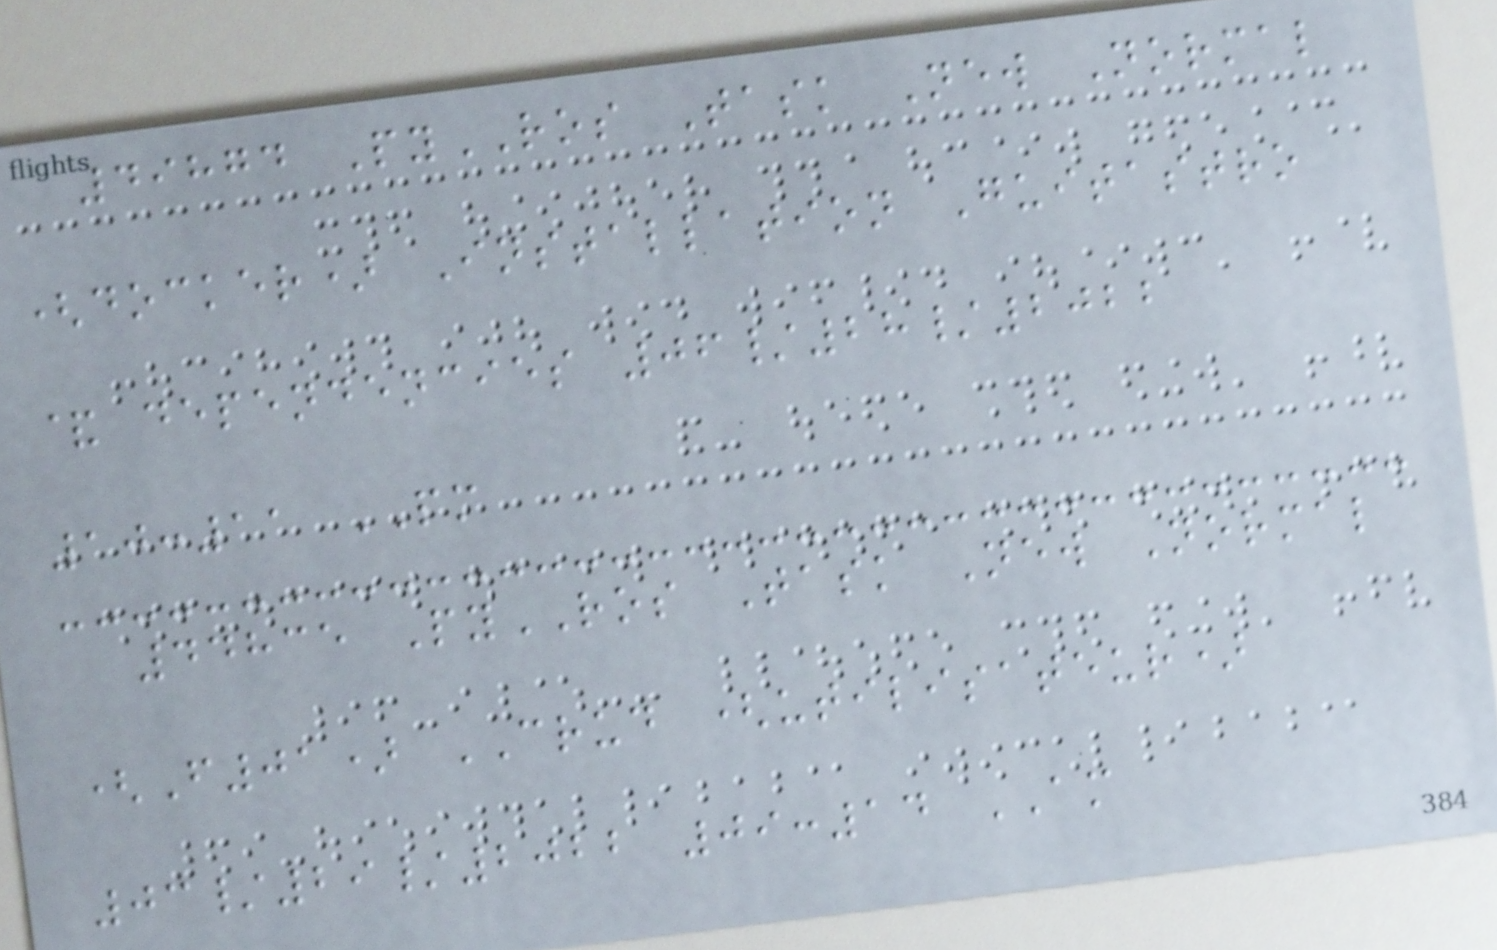49874 PyROS Task New Normal
(docker) Installation Guitastro
& dependencies 06/28/2022
10:11 PM
44835 PyROS Task New Normal
(F01) CRUD (utilisateur)
03/29/2022 09:14 AM
